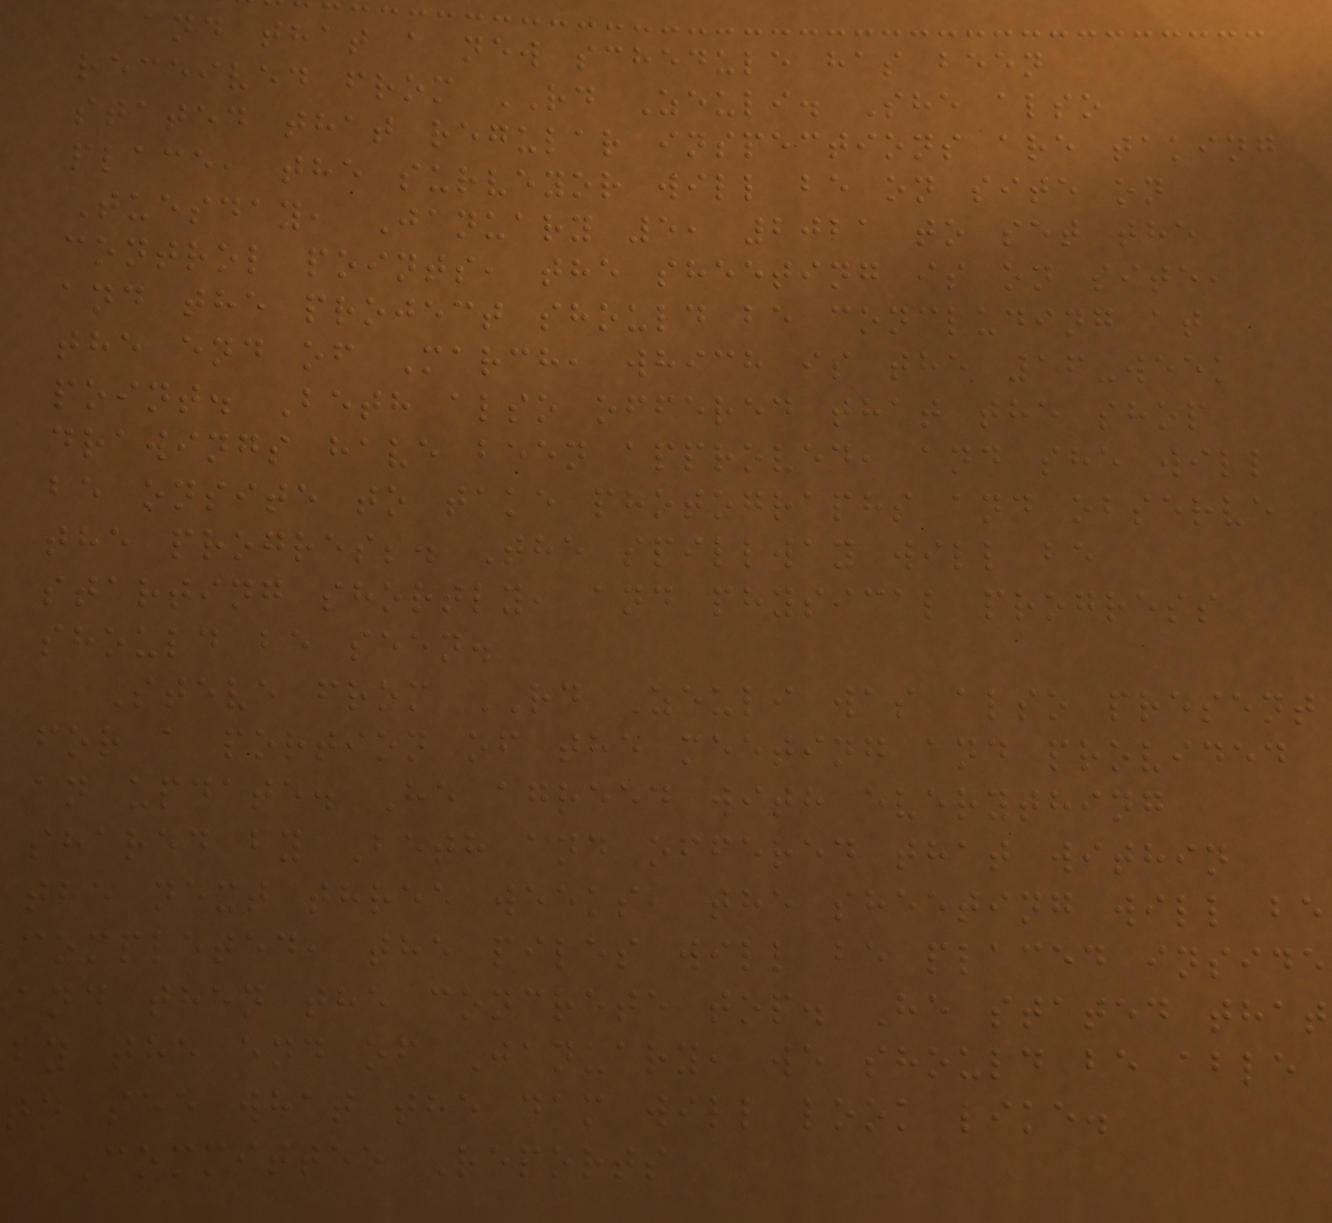and that a new schedule has been
received from RD Zeuli. She also
stated that regular inspections are taking
place, the surveyor will be on site on
Tuesday, January 5, 2021 to set the
control points, the sheeting is on site,
and the project should be concluding at
the end of March, which is the 16-week
point. Beth also offered that the shop
drawings have been approved, and she will
be onsite to take photographs and observe
the progress. The spillway will be
starting shortly, and physical progress
should be seen.
Steve from RD Zeuli was also present
for a portion of the meeting and provided
an update. He agreed with everything
shared by Beth and offered that within
the next three weeks, the sheeting will be
completed, the piles will be placed inside
and then the concrete top. He stated that
by the end of January, we should be able
to see what the dam will look like.
Committee Reports
